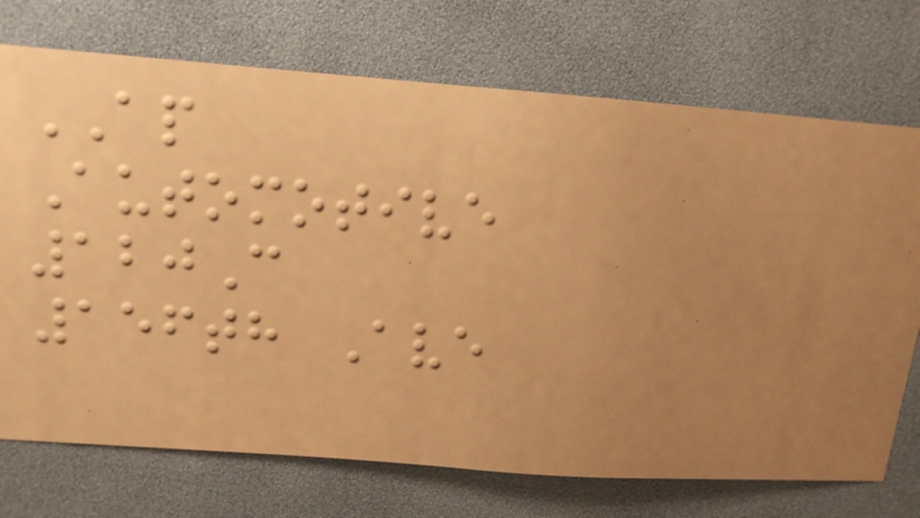AP
Automotive
120C
156th Ave
